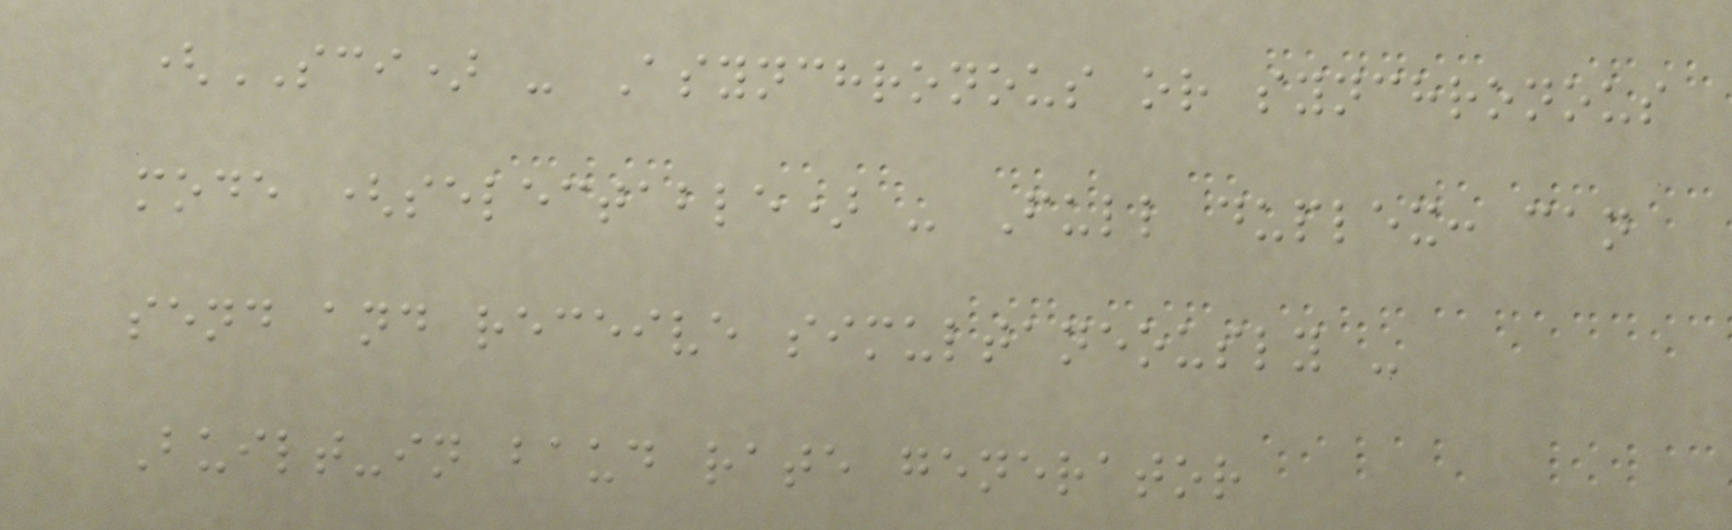(SCI) - Asynchronous or synchronous
mode (selectable) - Full duplex: can
send and receive simultaneously -
Built-in baud rate generator
